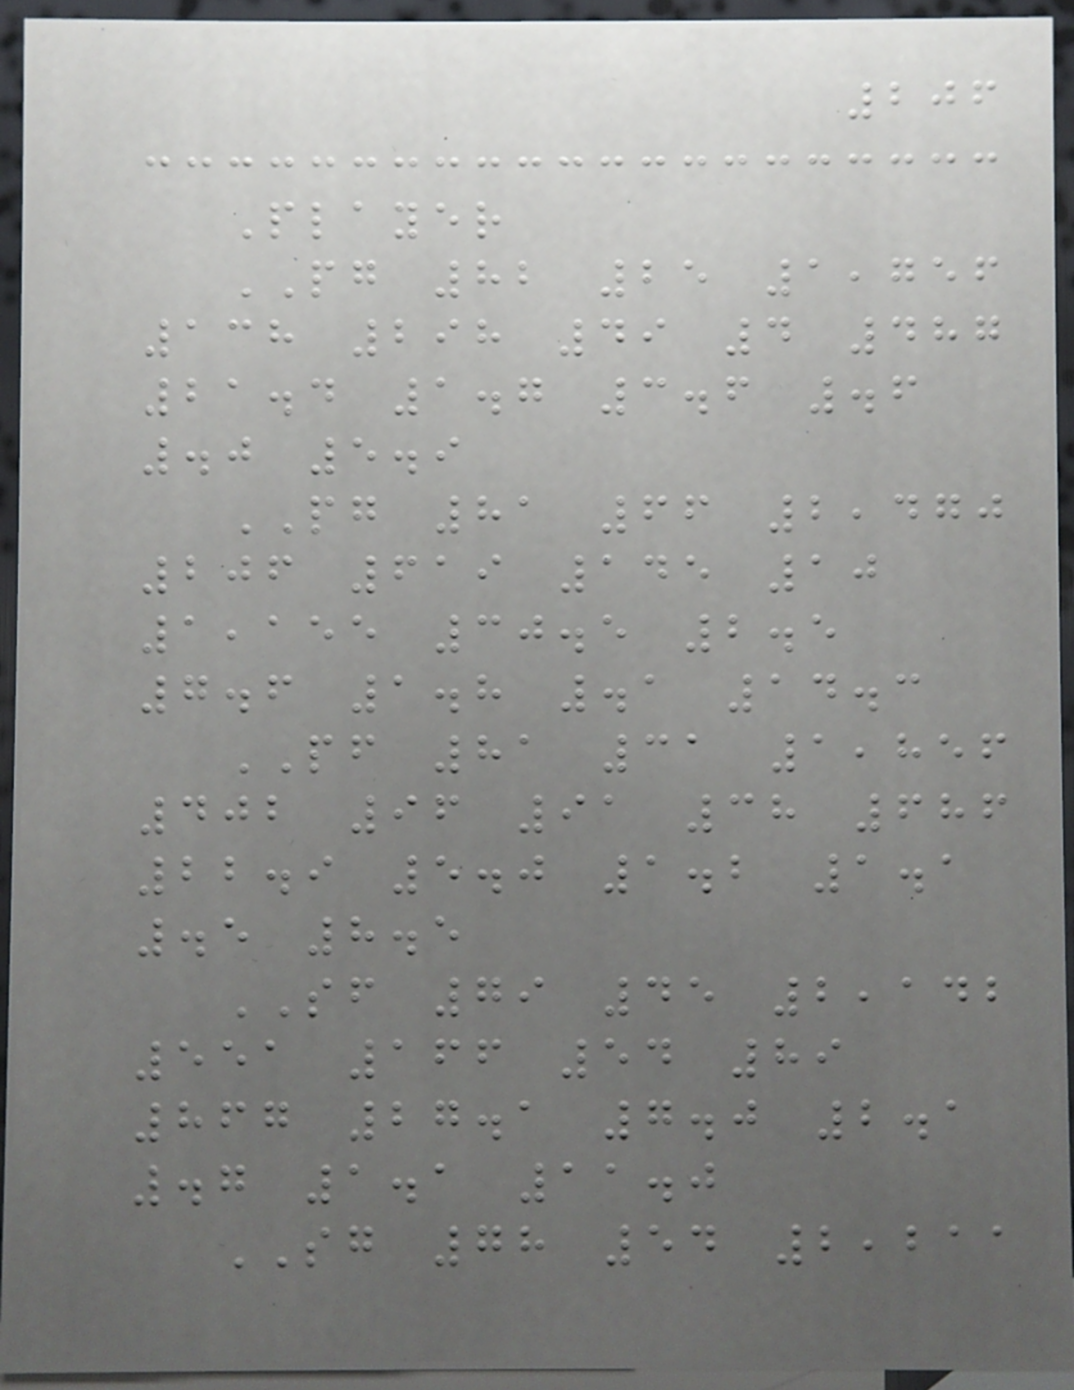206
Player
PG 82 25 1,756
138 298 49 4 487
21.4 1.7 3.6 .6
.0 5.9
PG 81 66 2,470
206 619 145 10
1,155 30.5 2.5
7.6 1.8 .1 14.3
PF 81 31 1,856
402 96 91 38 686
22.9 5.0 1.2 1.1
.5 8.5
SF 79 45 2,142
551 166 54 89
867 27.1 7.0 2.1
.7 1.1 11.0
SG 78 54 2,211
